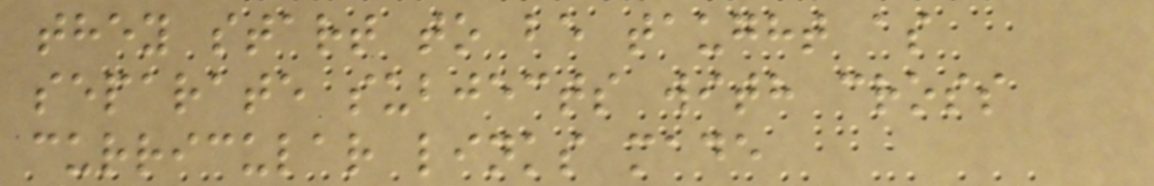they start to be taught as
separate subjects with cross
curricular links made
